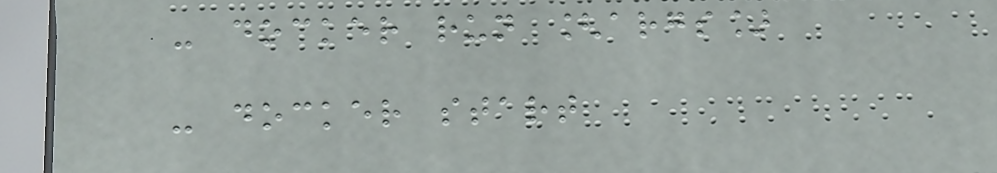- docker run [args]
- docker start
